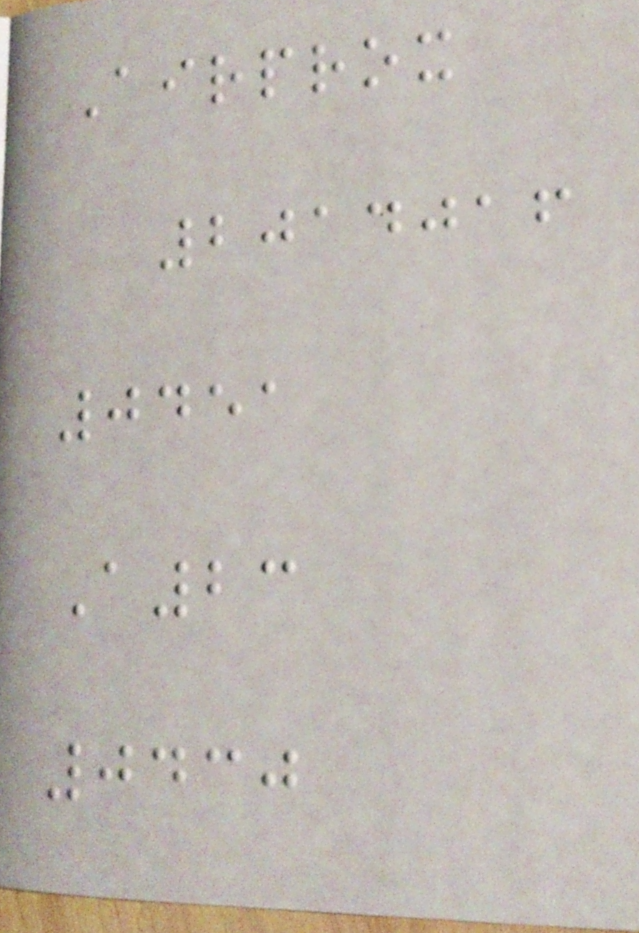Airprox
2014016
0451
A23
0430
